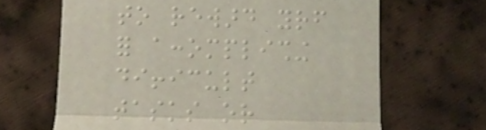to reward yourself
for accomplishing
difficult
tasks or
